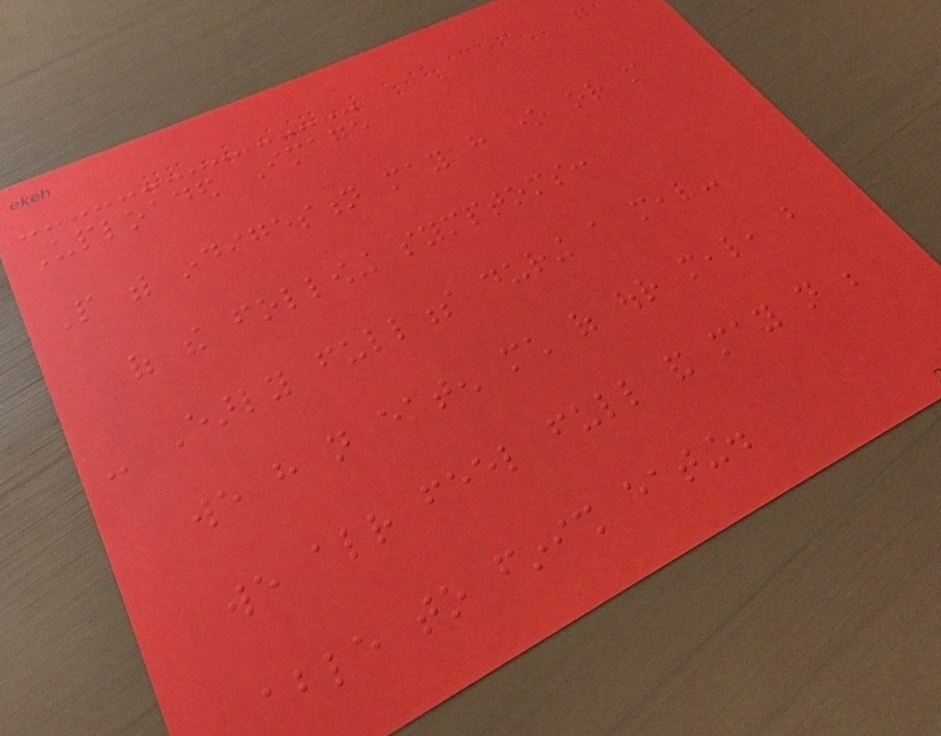Uploaded Image
People with indigestion may have one or more
of the following symptoms:
- Early fullness during a meal-
we have not eaten much of our meal, but
we already feel full and may not be
able to finish eating.
